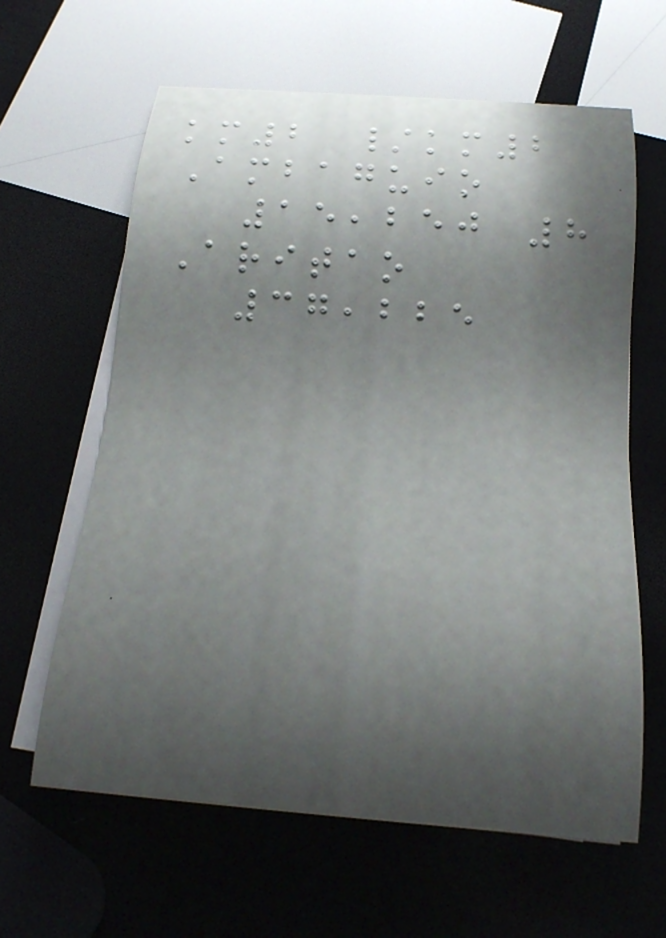km2 /km2
Ambaguio
15,250 8
Aritao
37,225
